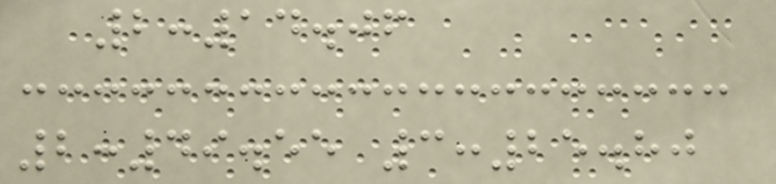2:14.06
2:49.55 3:25.80
